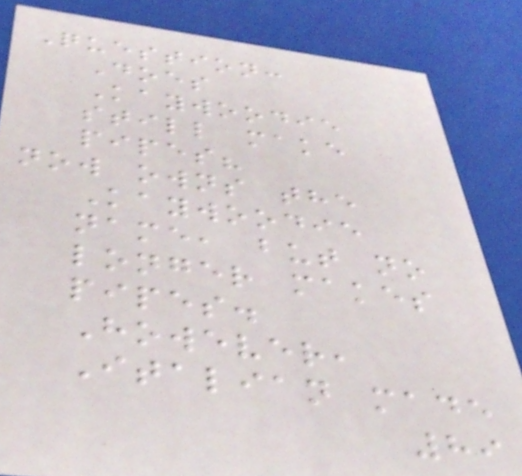Question:
Does
Kaywoodie
still make
pipes?
now owns the
Kaywoodie
name, but no
longer makes
pipes.
However,
Italian made
89
